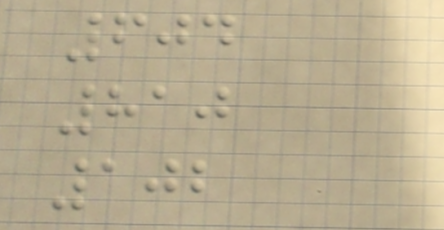604
810
102
